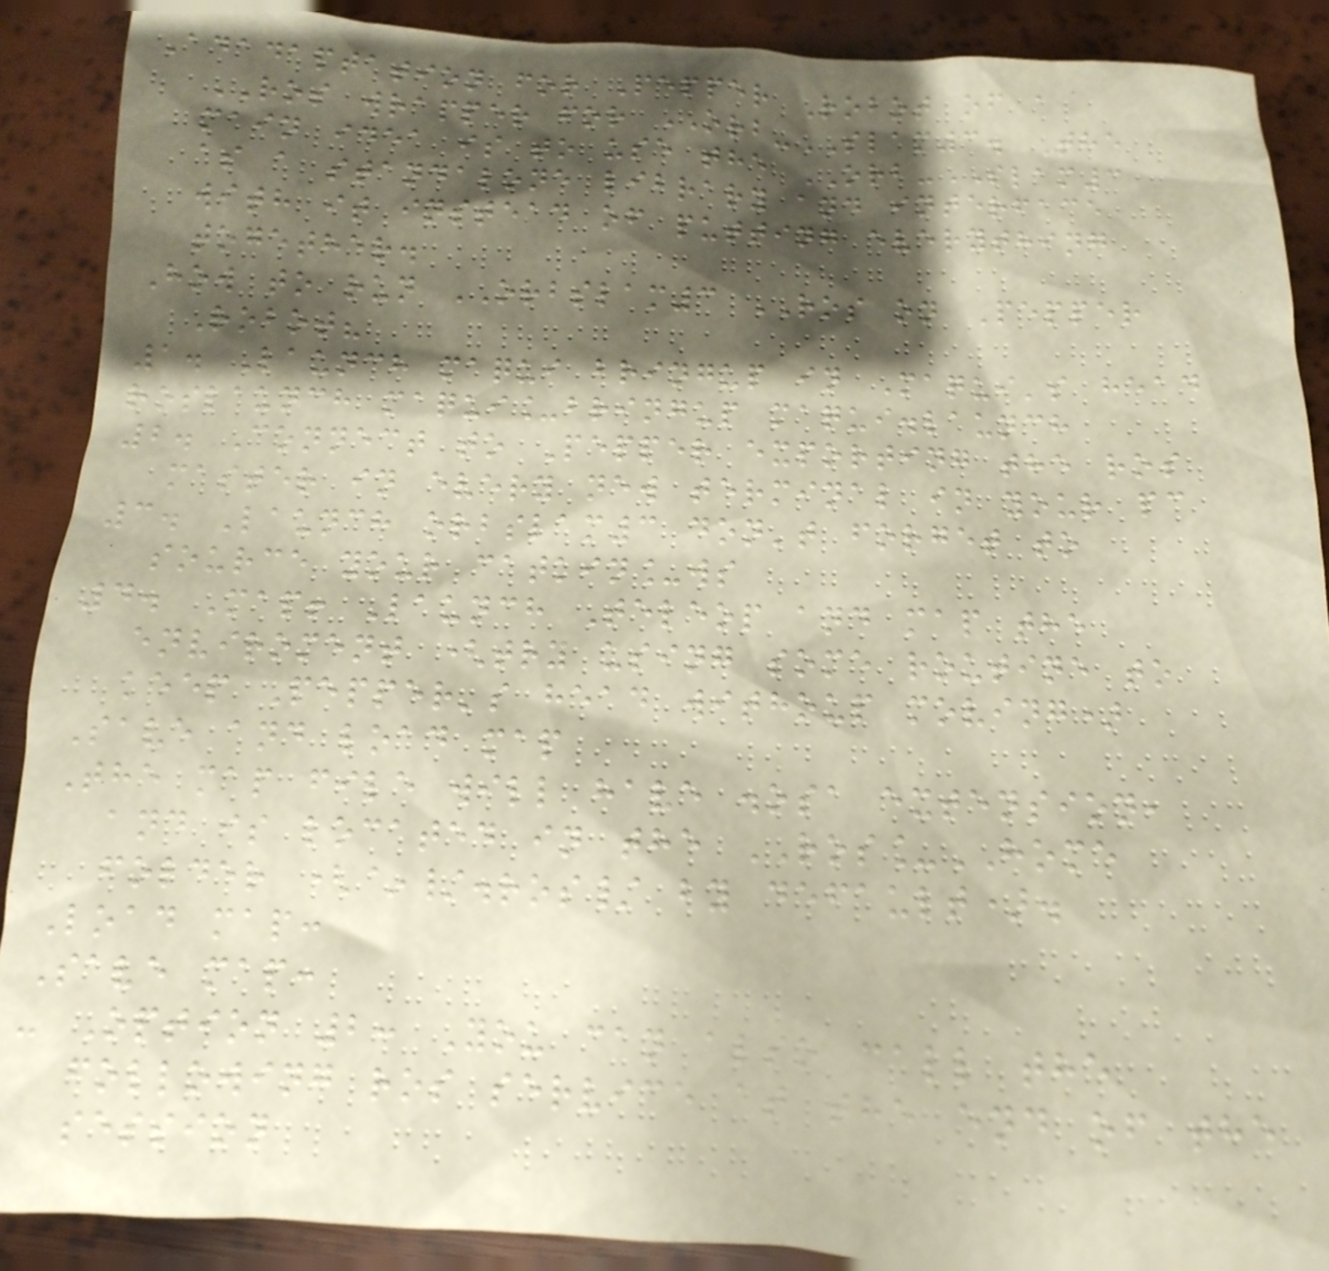Adadaptation for Pepper Robot of a
ROS wrapper for ORB-SLAM3. The
main idea is to use the ORB-SLAM3
as a standalone library and interface
with it instead of putting everything
together.
How to run ORBSLAM3 ROS on Pepper
Robot?
1. Launch maqui bringup in Maqui's head
roslaunch maqui_bringup maqui.launch
2. Connect to Pepper exporting the ros
master in every new terminal in your pc
3. Launch orbslam3 don't forget to
source your catkin_ws
4. Map! Launch Teleop and map the
enviroment (try using some routine to
keep Pepper's head withoup moving)
Save and load map
The map file will have .osa extension,
and is located in the ROS_HOME
folder (~/.ros/ by default).
Load map:
Save map:
- Option 2: You can also call the
following ros service at the end of the
session
